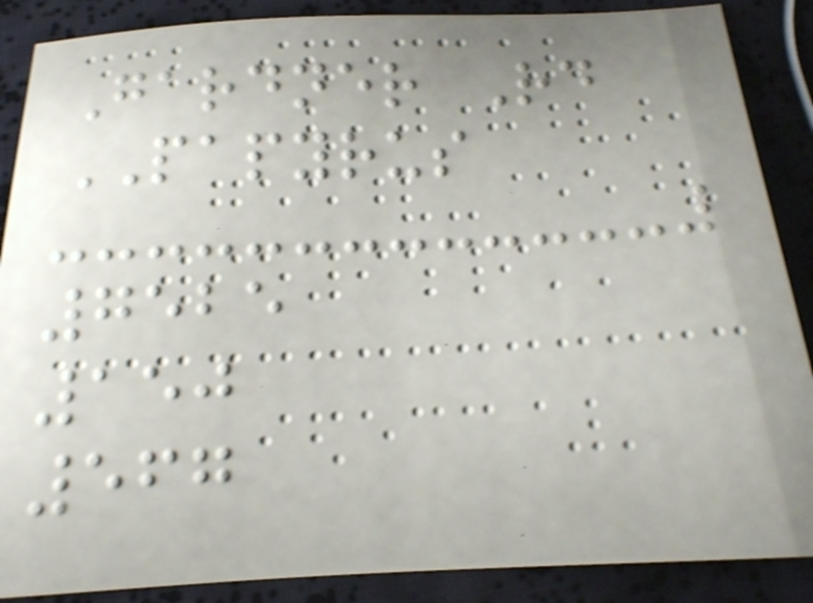Gardner Rd
PAPYRUS
7525
150
567
